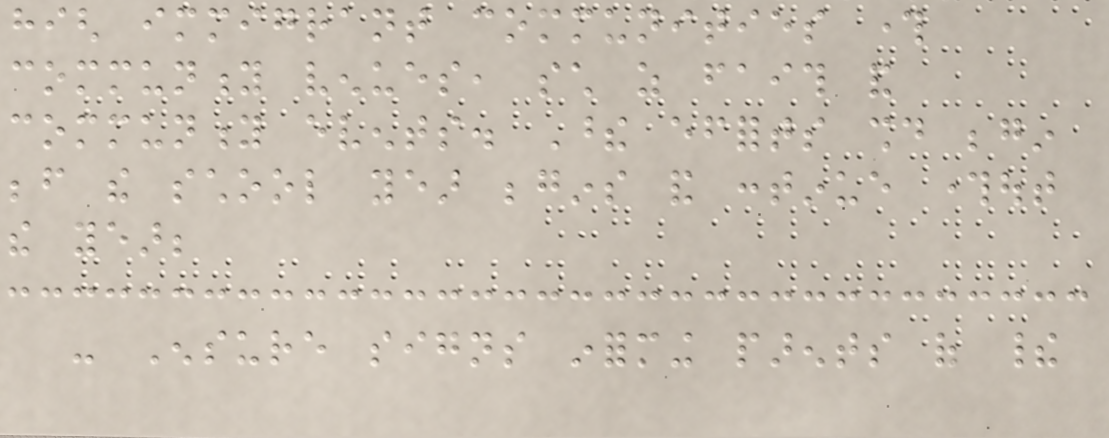high immigrant communities through
community venues, such as faith and
community events. These efforts should begin
before the school year begins and continue throughout
the year;
- Ensure signs informing parents of their
